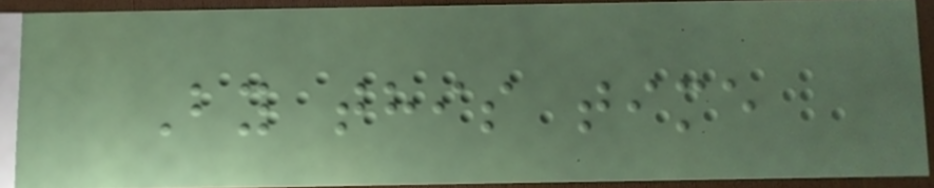By this time
